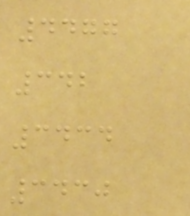4477
342
3434
3430
